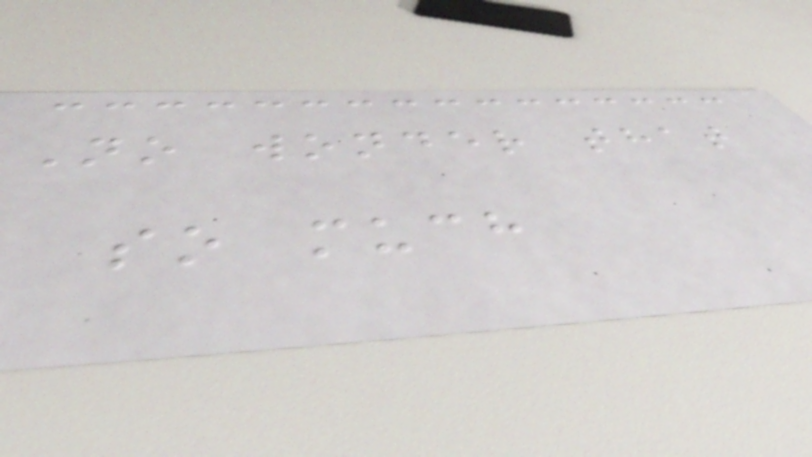No wonder that
so much
